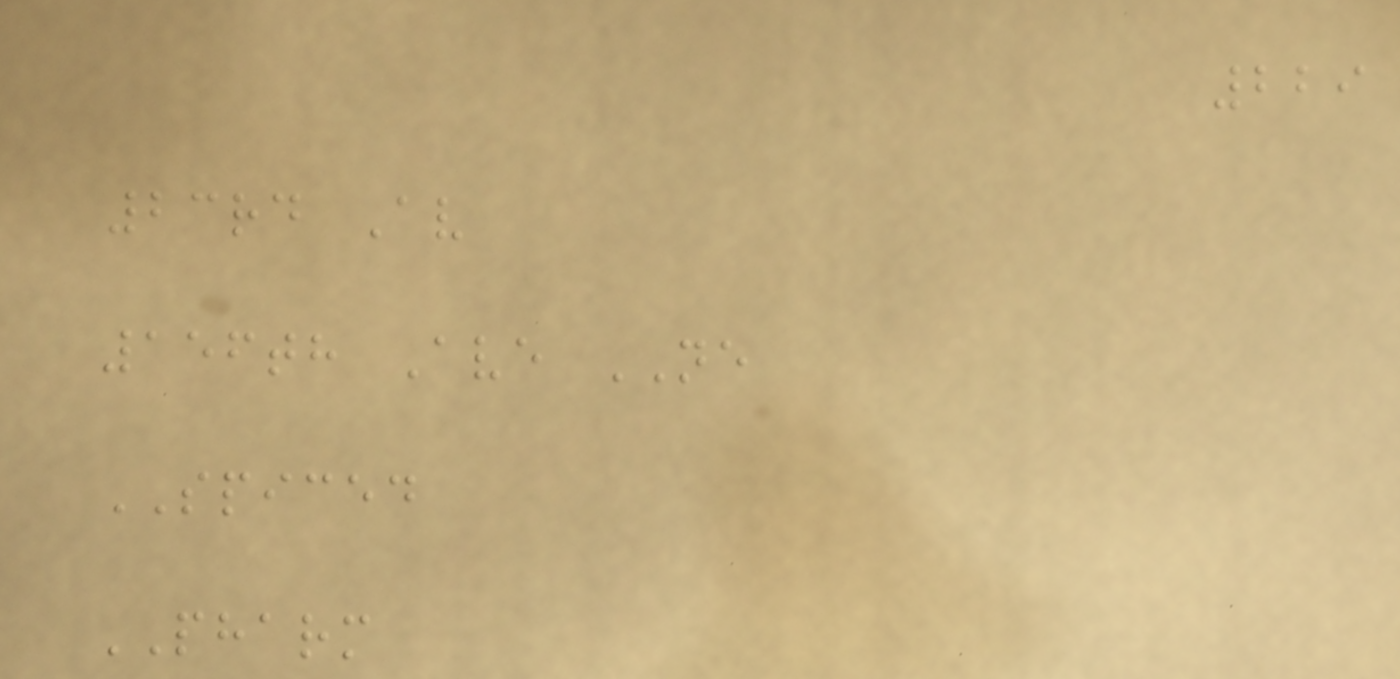229
23rd Av
156th Ave NE
SPICED
PHARM
